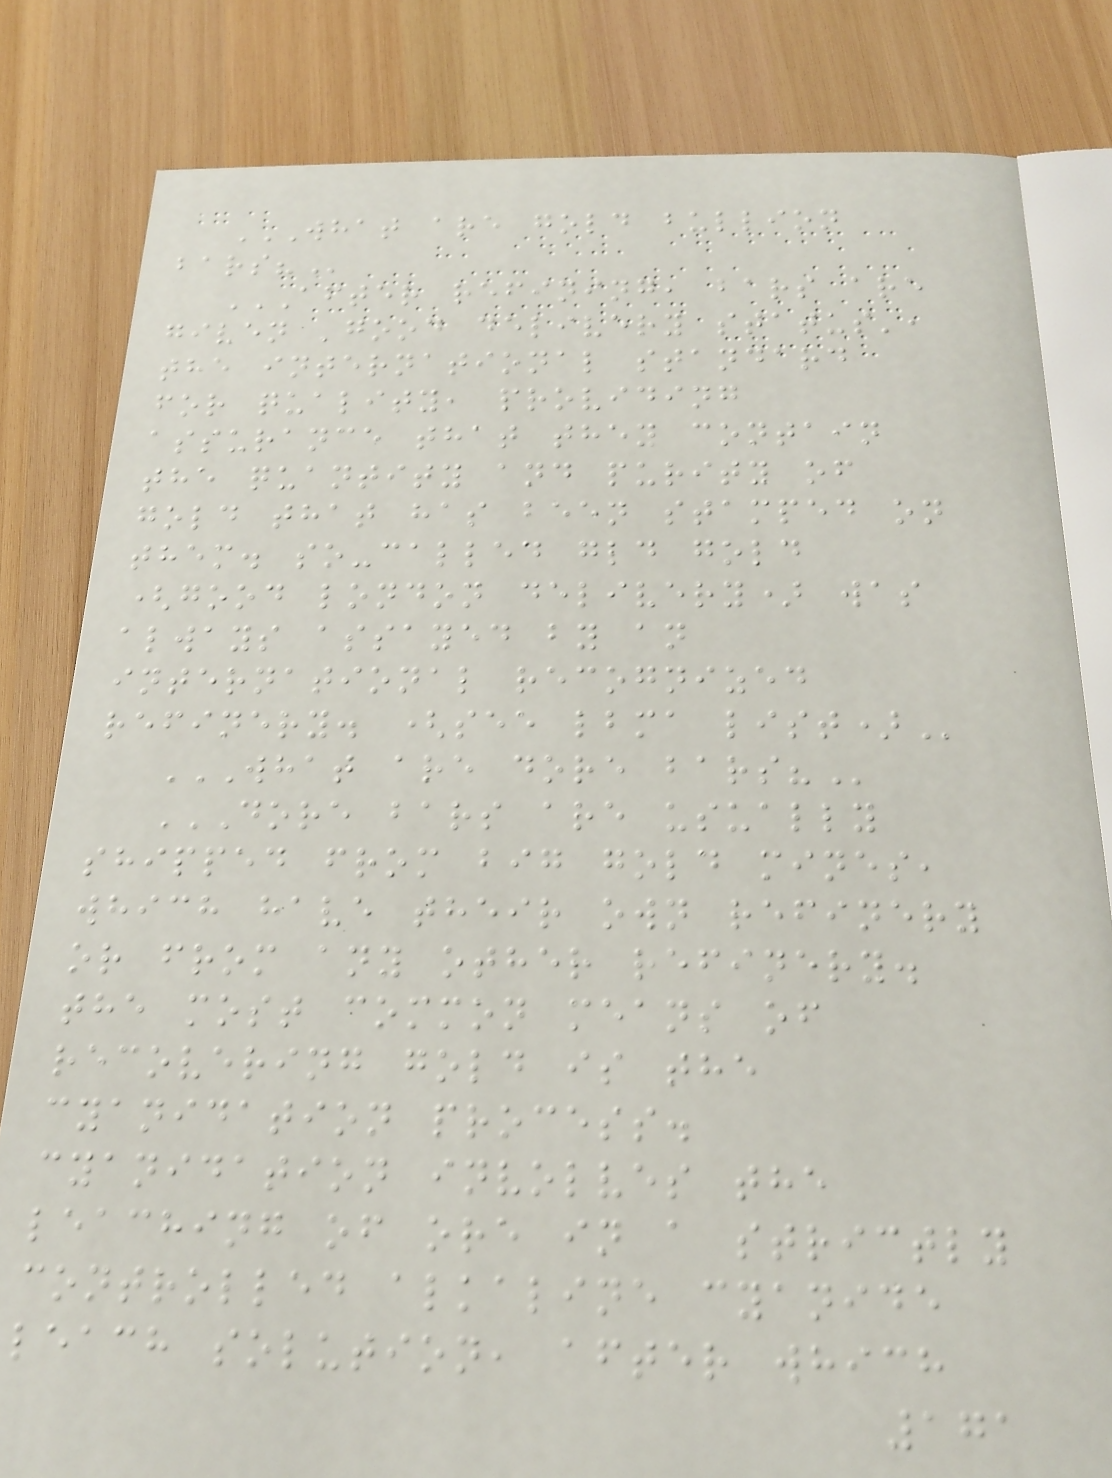WHAT ARE GOLD BULLION
BARS?
AFTER REFINING, BARS ARE
GIVEN 'GOOD DELIVERY STATUS',
THE INTERNATIONAL STANDARD
FOR QUALITY, PROVIDING
ASSURANCE THAT THEY CONTAIN
THE QUANTITY AND PURITY OF
GOLD THAT HAS BEEN STAMPED ON
THEM. SO-CALLED GLD GOLD
(GOOD LONDON DELIVERY) WAS
ALWAYS ASSAYED BY AN
INTERNATIONAL RECOGNIZED
REFINERY. (SEE LBMA LIST)
WHAT ARE DORE BARS?
DORE BARS ARE USUALLY
SHIPPED FROM BIG GOLD MINES,
WHICH HAVE THEIR OWN REFINERY
OR FROM ANY OTHER REFINERY.
THE MOST COMMON MEANS OF
RECOVERING GOLD IS THE
CYANIDATION PROCESS.
CYANIDATION INVOLVES THE
LEACHING OF ORE IN A STRICTLY
CONTROLLED ALKALINE CYANIDE
LEACH SOLUTION, AFTER WHICH
171
